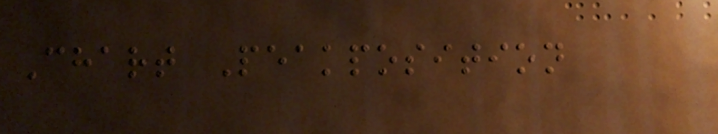Chart Peakposition
